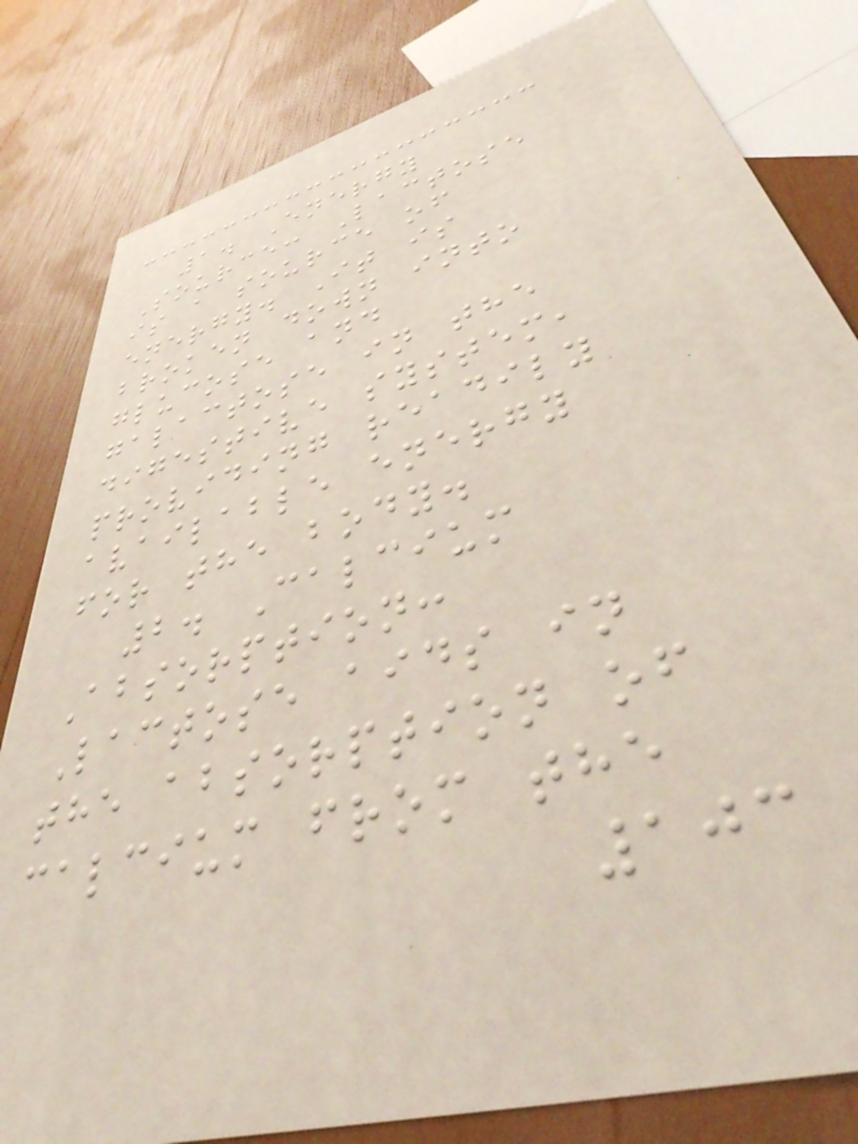1. Energy
Source: Lactose
is a source of
energy. It is
broken down into
glucose and
galactose in the
digestive system,
providing readily
available energy
for the body.
2. Calcium
Absorption:
Lactose aids in
the absorption of
calcium from the
103
